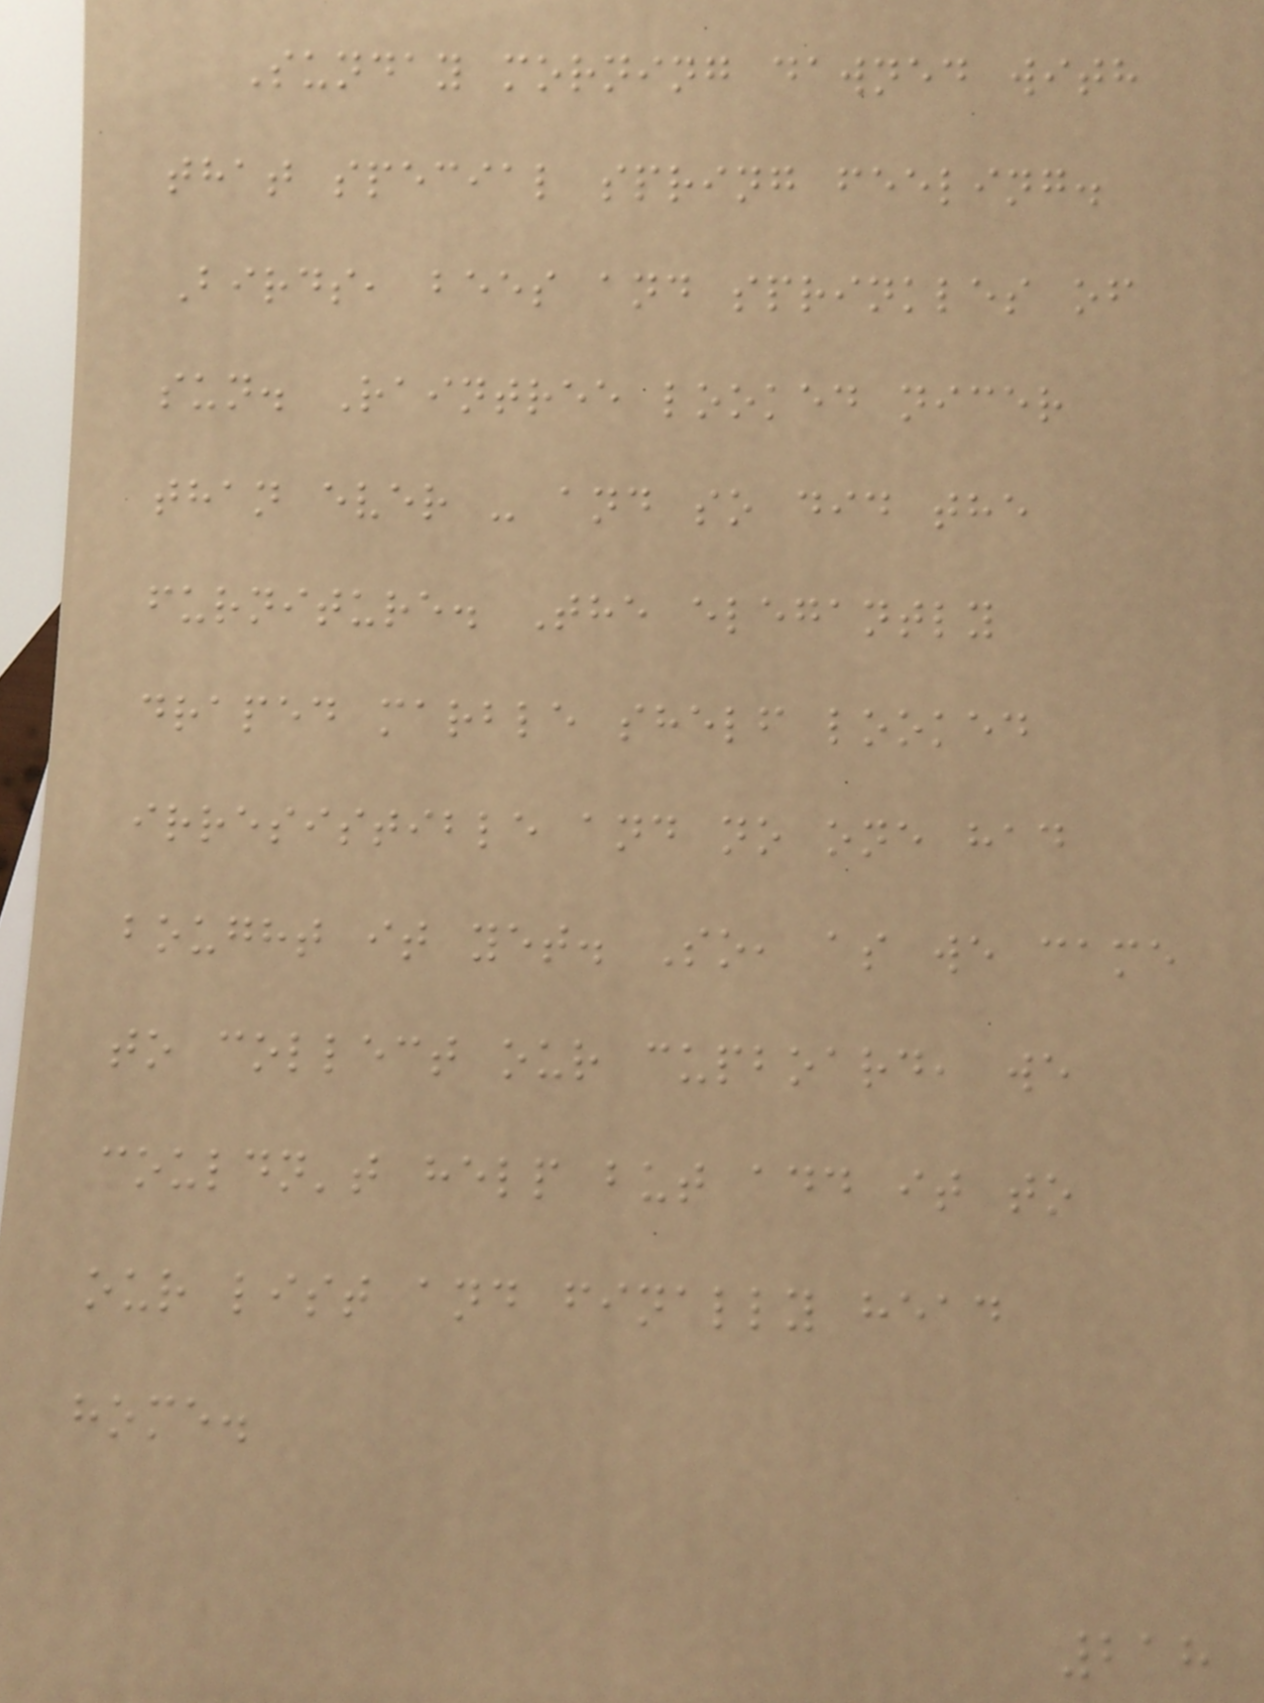Sunday morning dawned with
that special spring feeling.
Birds, bees and sprinkles of
sun. Raintree looked nicer
than ever - and so did the
furniture. The elegantly
draped marble shelf looked
irresistible and no one had
bought it yet. So, as we came
to collect our cupboard, we
couldn't help but add it to
our list and finally head
home.
218
